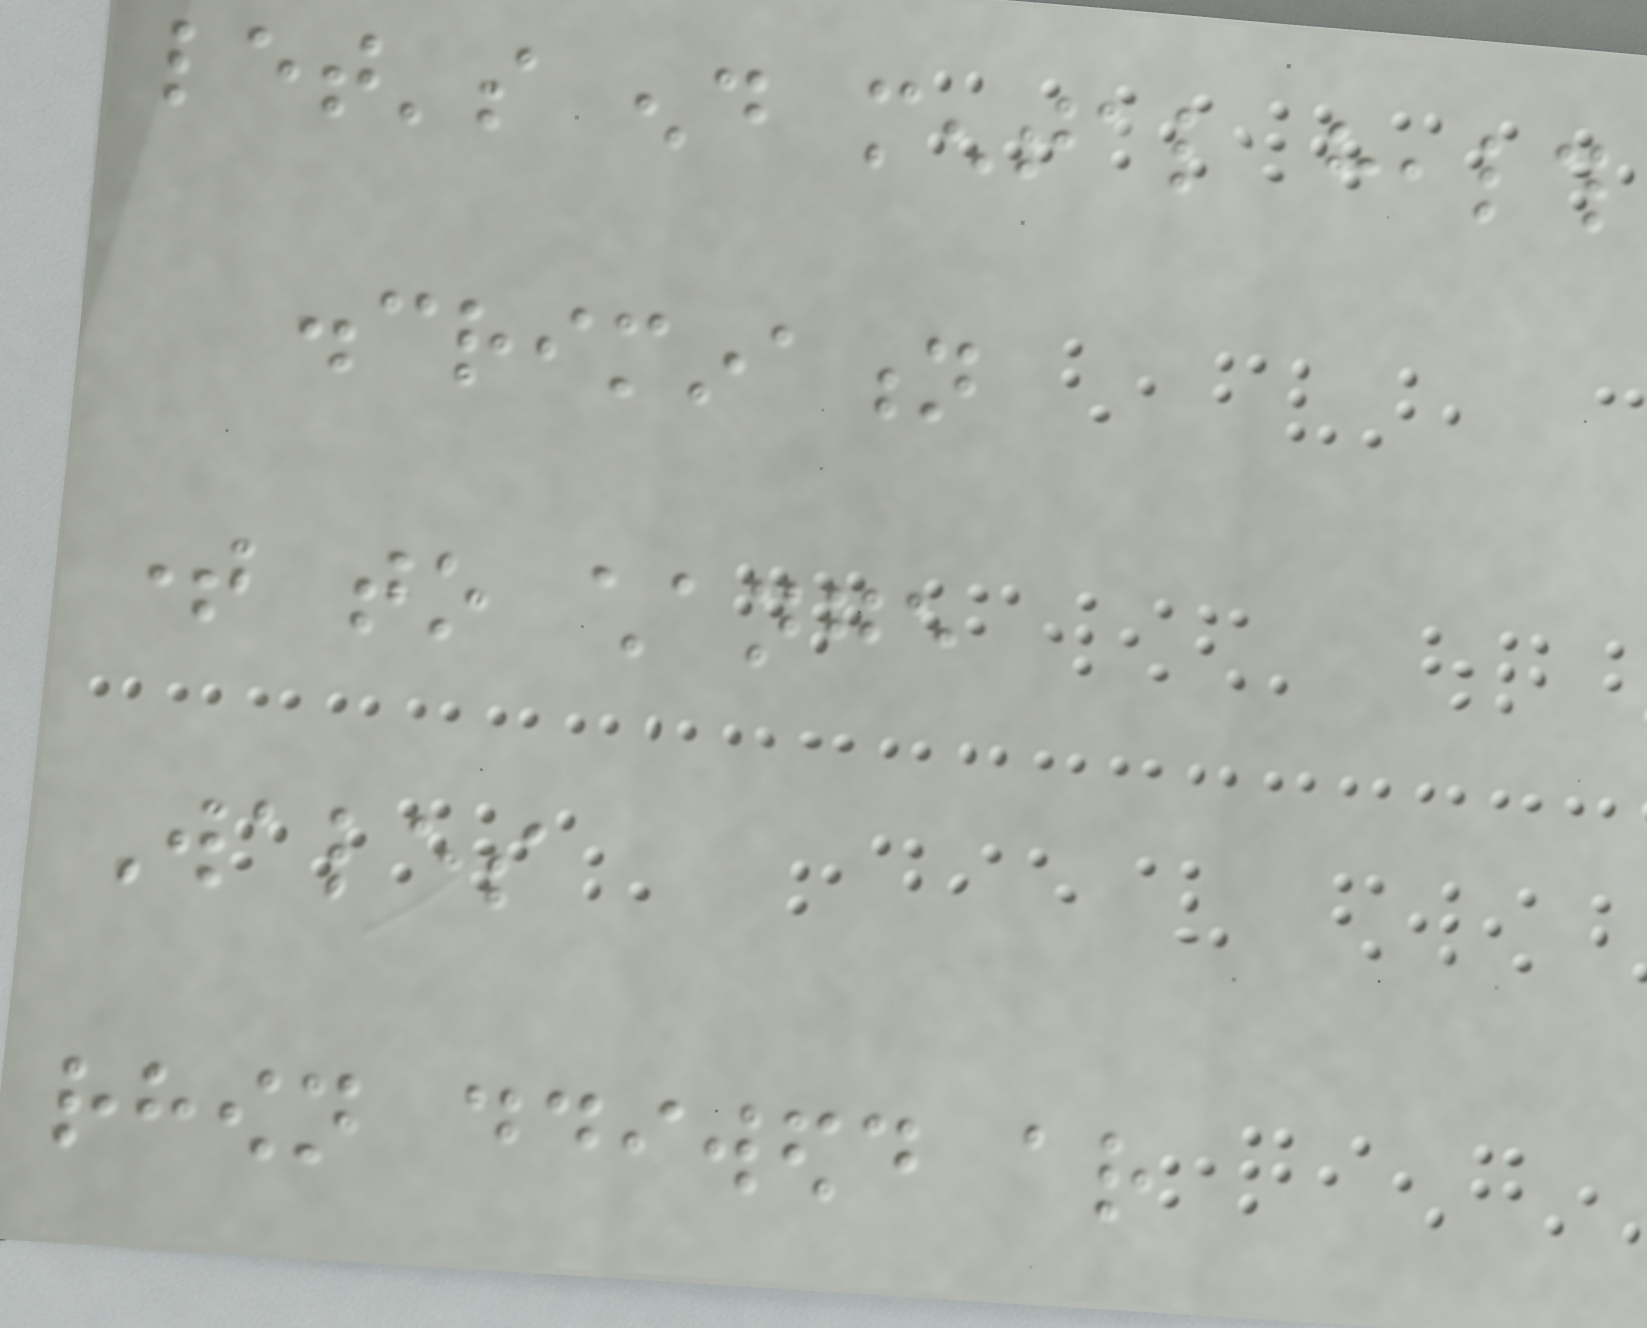let's end mental health
discrimination
time to change
Wales
rhown ddiwedd ar
